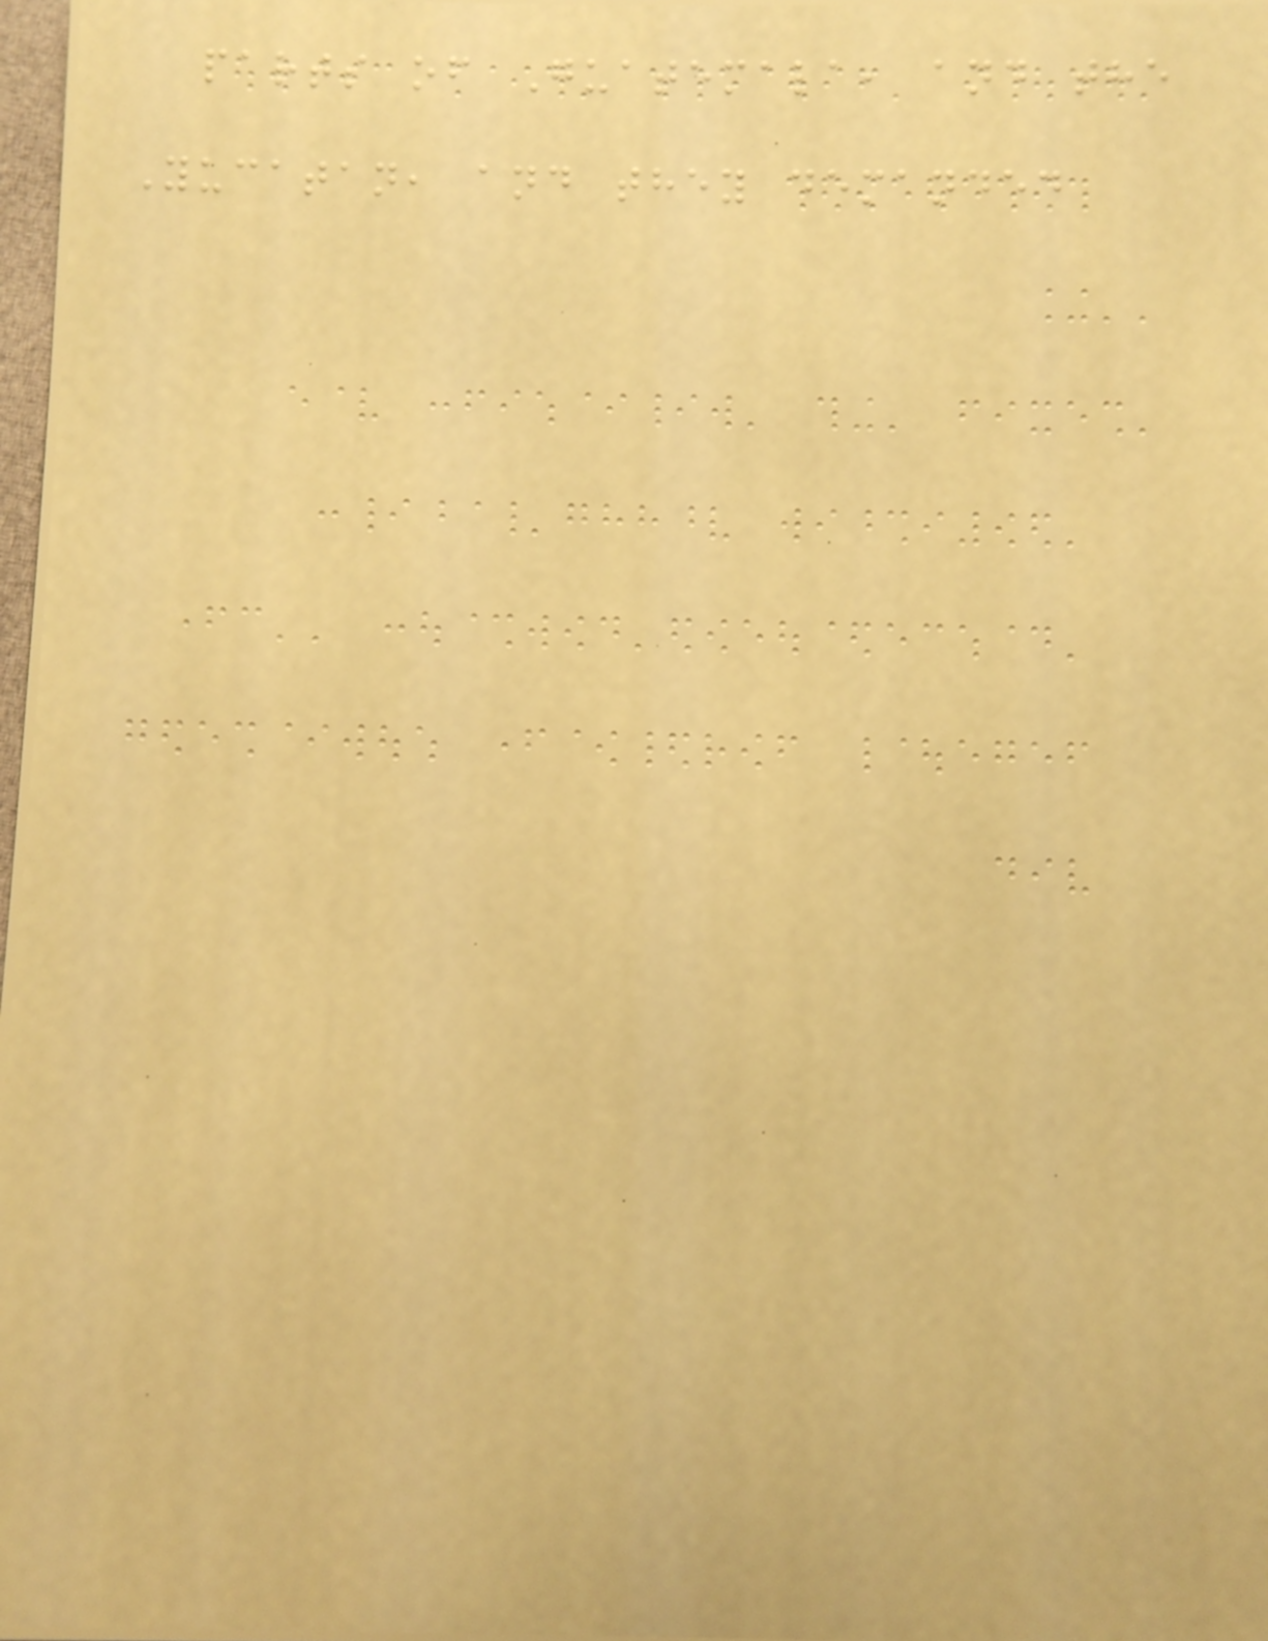parts of Guatemala, and the
Yucatan, and they demanded
